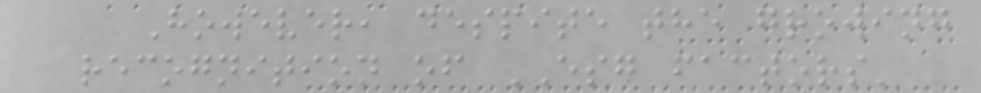However, despite the growing
recognition of ESG factors'
